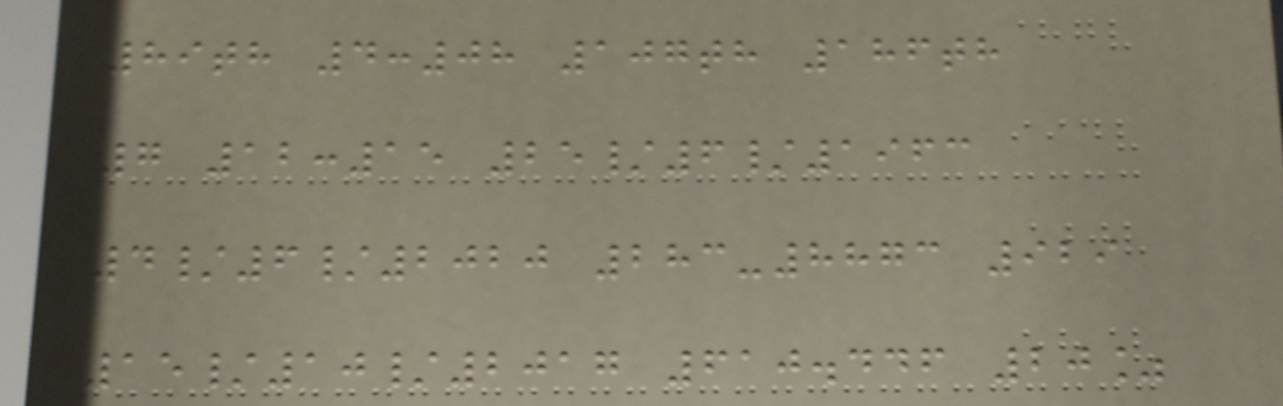89th 4:08 107th 186th
7 12:15 25/6/1963
4/6/2020 283-8873 929
15/10/2017 610.446 20%
